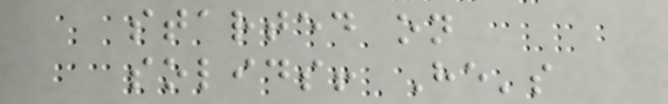started on
solids! He's
